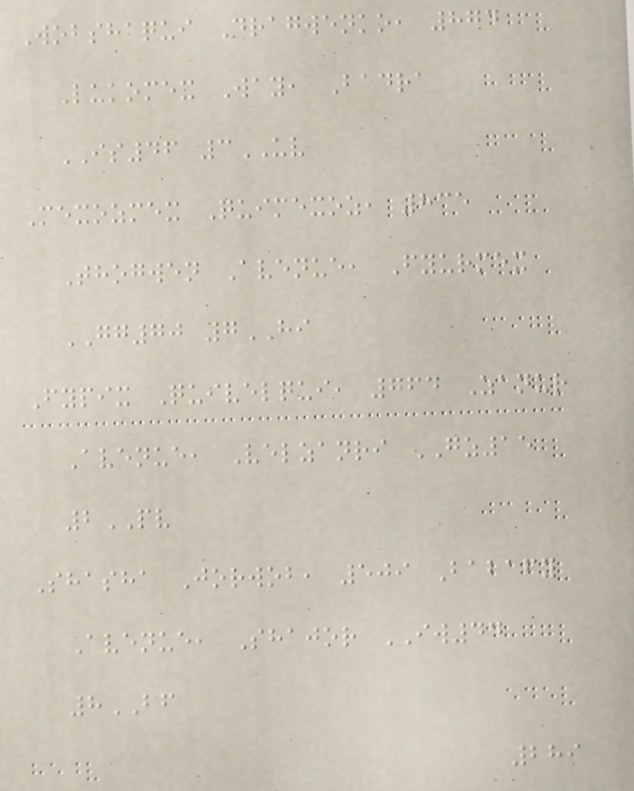Wobshaqui Dragwenko, 874
Lukomex Way, Badra
IS46 3UV
Mexozmex Quimexoz, 835
Thogwen Avenue, Fyurmex
GG70 7HI
Fypix Quivelqui, 764 Zanur
Avenue, Velzanri GZ15
2PV
Shasha Jorwob, 509 Babafy
Avenue, Shajor IW44
8BF
289
